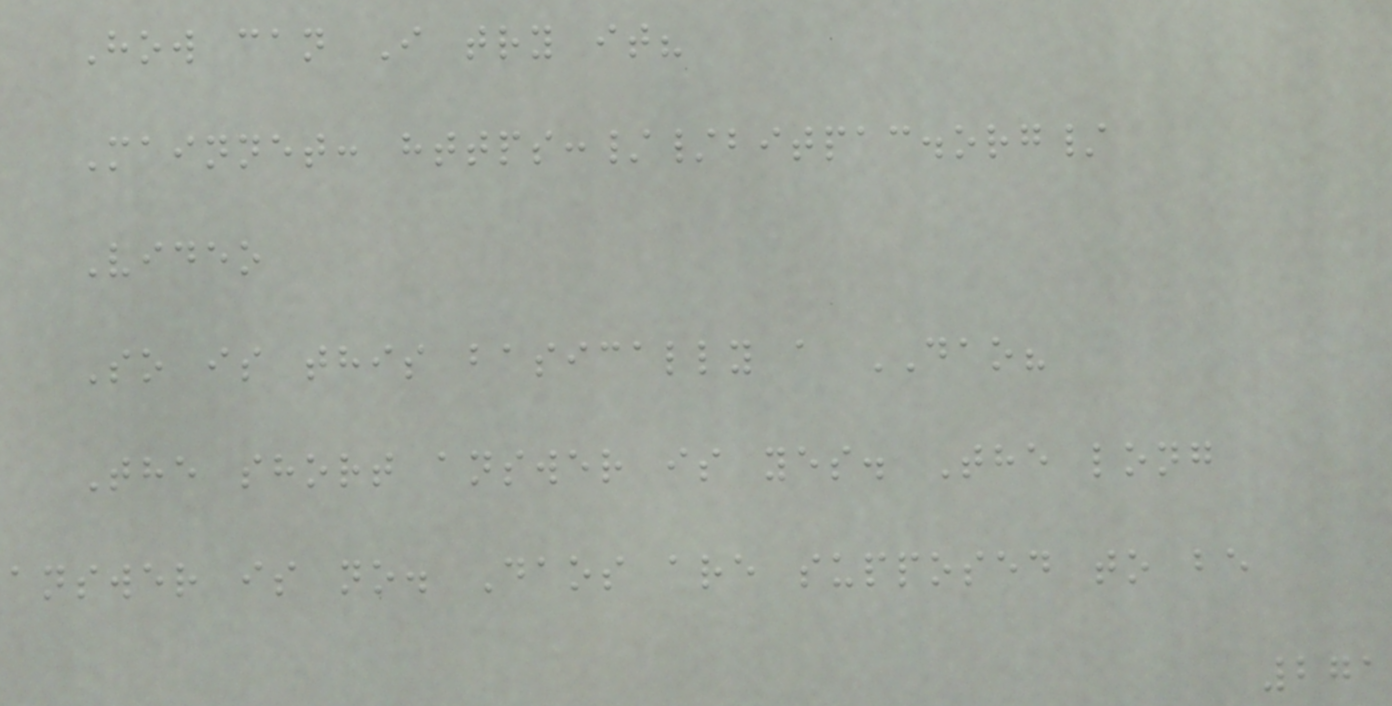How can I try it?
Mainnet: https://bitpac.org/
Video
So is this basically a DAO?
The short answer is yes. The long
answer is no. Daos are supposed to be
271
